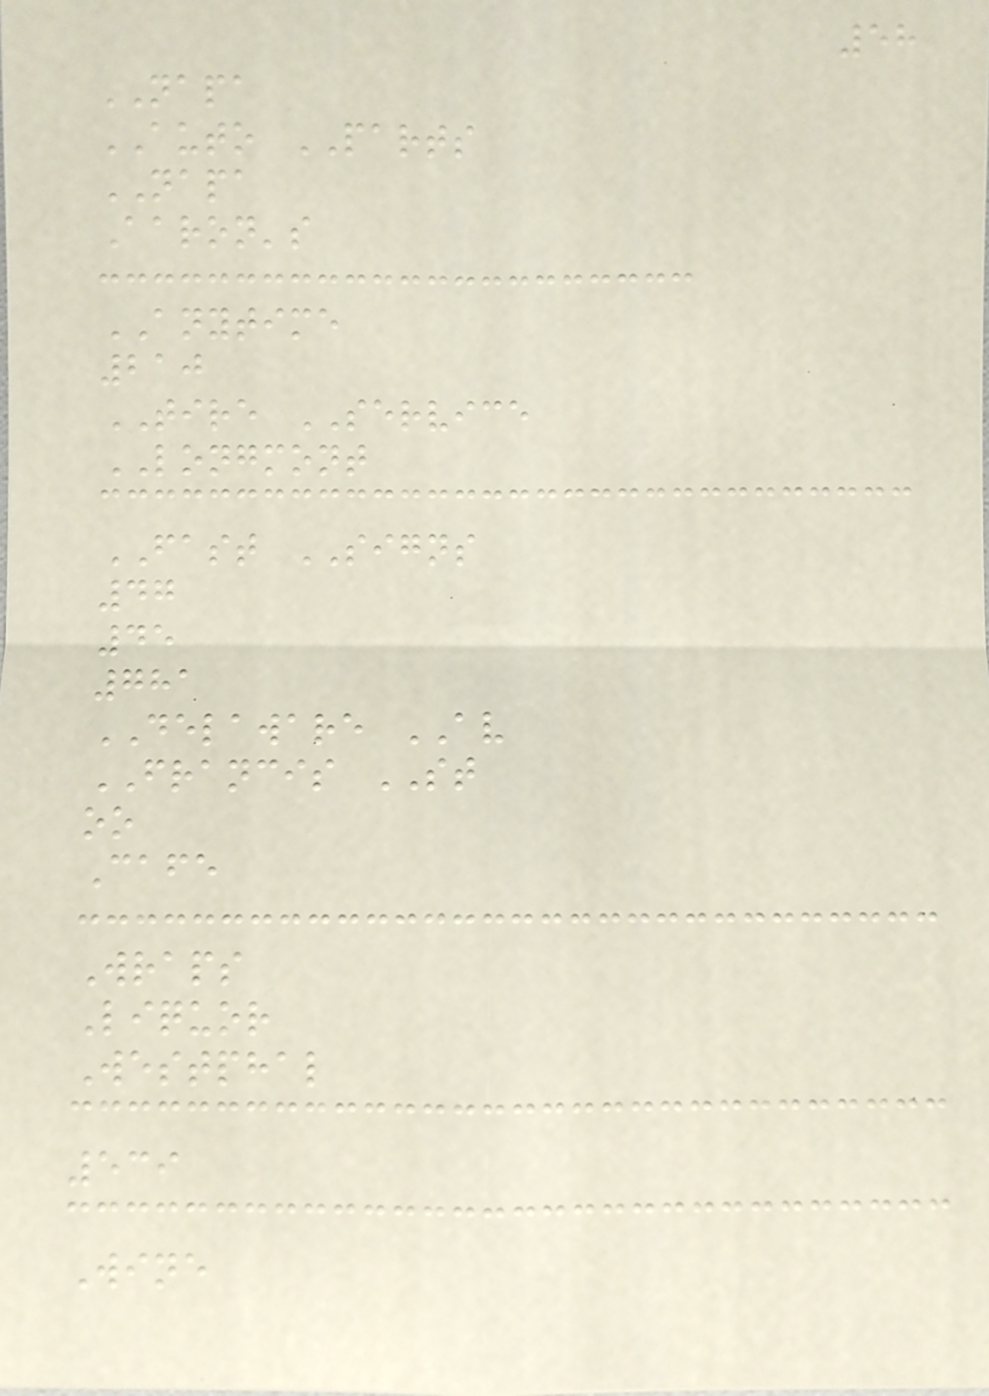58
NAPA
AUTO PARTS
NAPA
Aaron's
ANYTIME
210
TIRE SERVICE
LONGMONT
FAST SIGNS
47
45
781
DELAWARE AV
FRANCIS ST
oo
Cafe
Wraps
Liquor
Westphal
539
Wine
